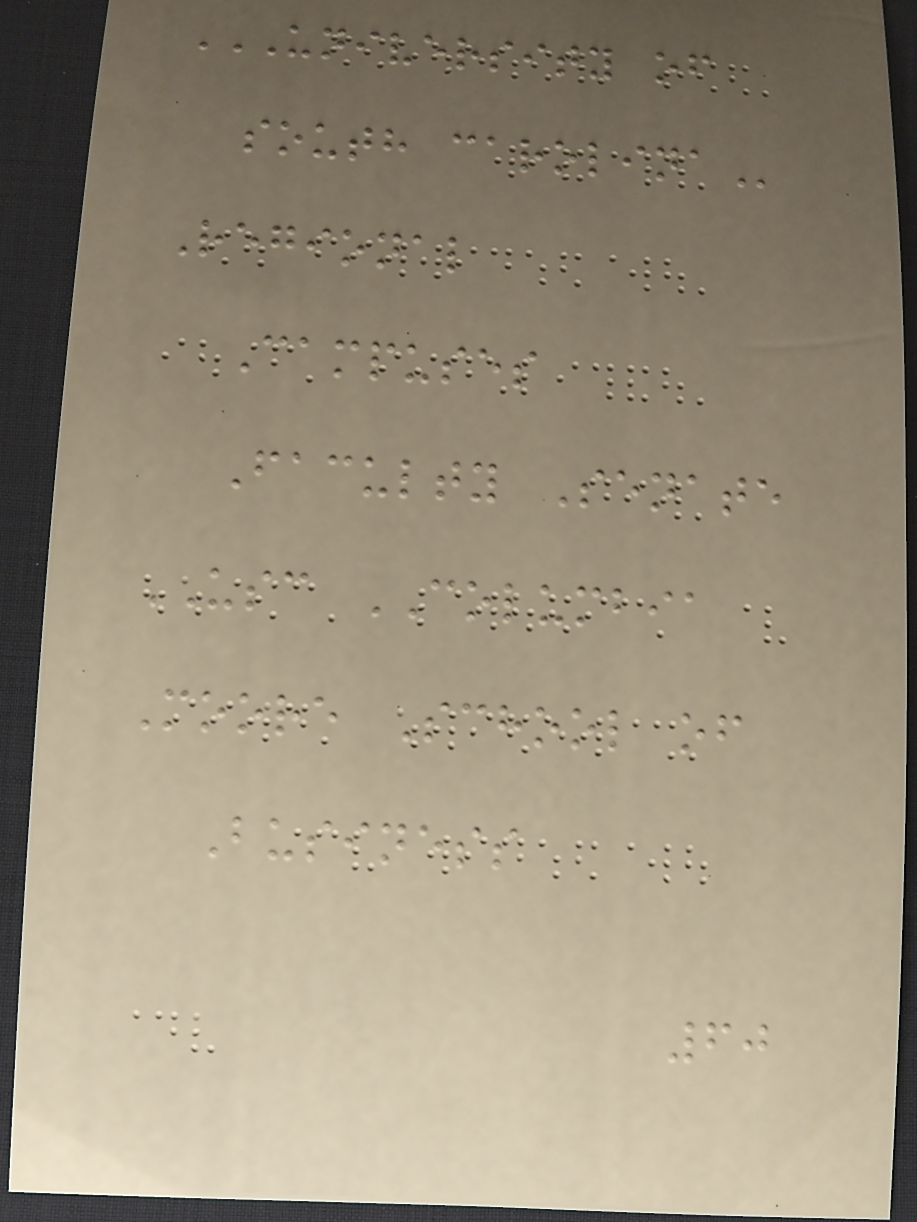UNIVERSITY OF
SOUTH CAROLINA
Regional
Campuses
Faculty Senate
USC COLUMBIA
Moore School of
Business
60
